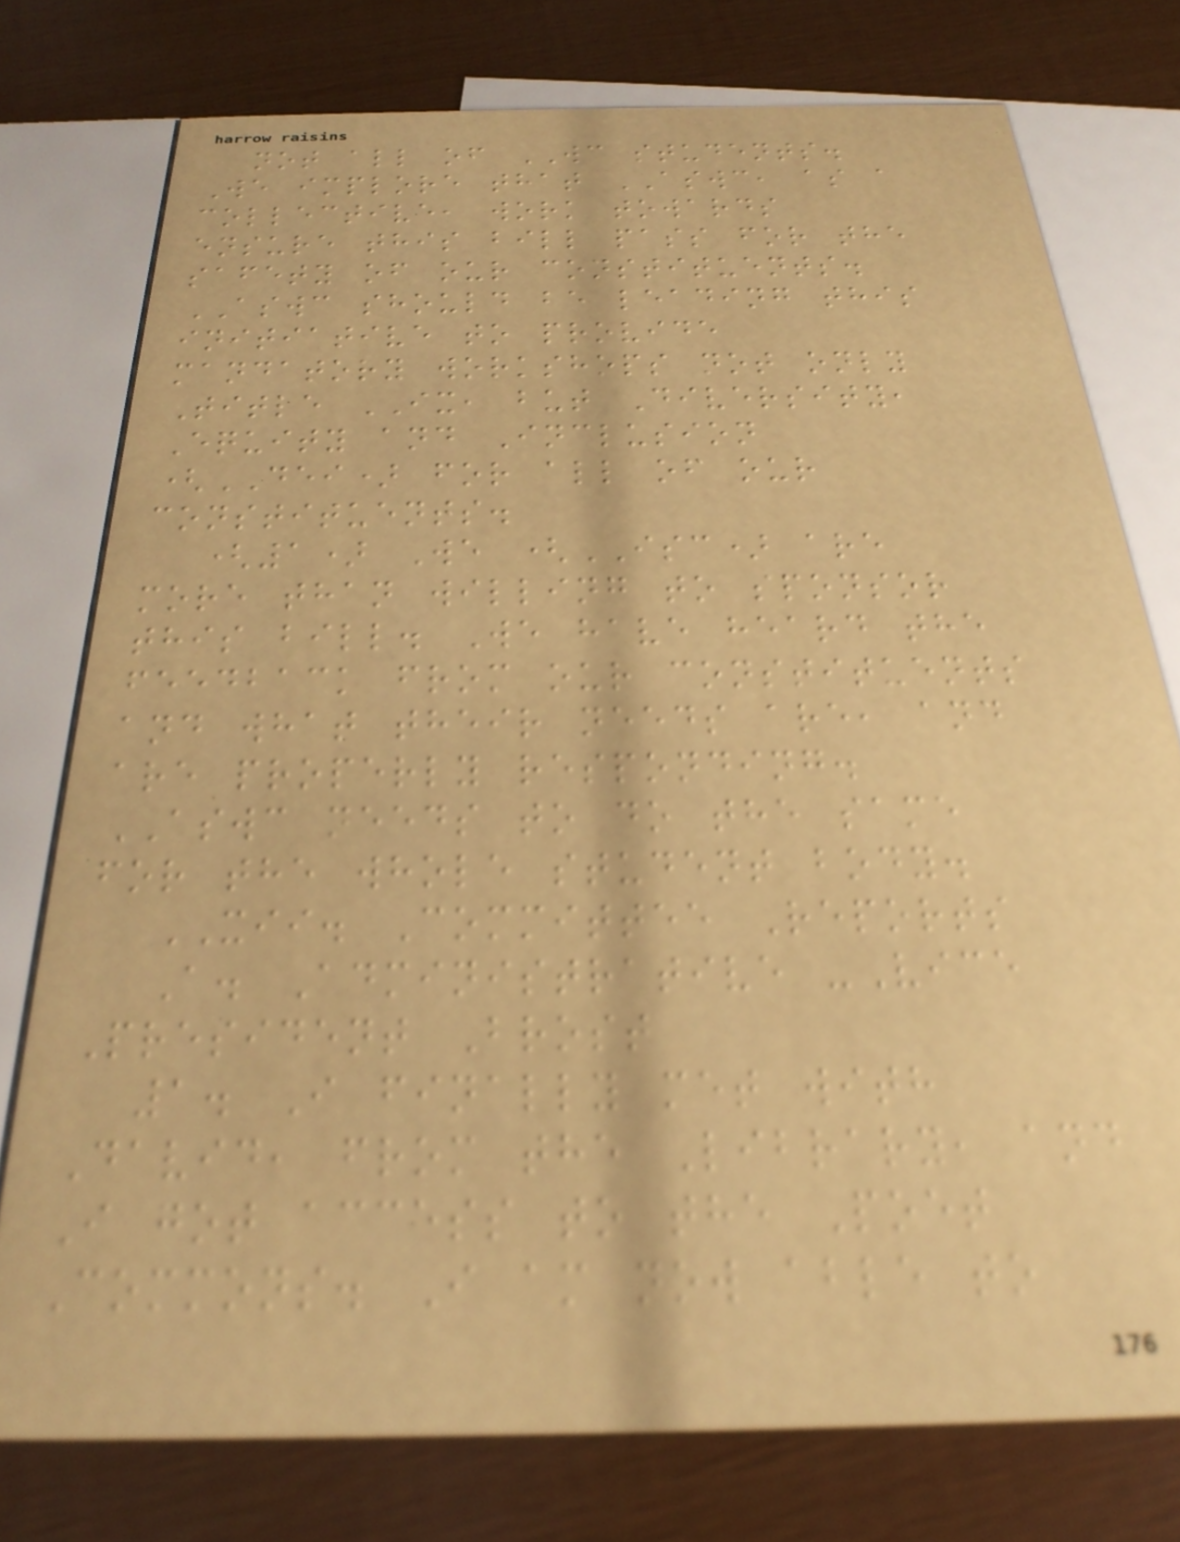not all of WC students.
We implore that ASWC, as a
collective, work towards
ensure this bill pass for the
safety of our constituents.
ASWC should be leading this
initiative to provide
mandatory workshops not only
Title IX, but Diversity,
Equity and Inclusion
(DEI) for all of our
constituents.
(1) We (ISC) are
more than willing to sponsor
this bill. We have heard the
feedback from our constituents
and what their needs are, and
are properly responding.
ASWC needs to do the same
for the whole student body.
XII. Committee Reports
A. Administrative -Vice
President Brost
1. I finally met with
David, from the Library, and
I got access to the Poet
Commons. I am now able to
